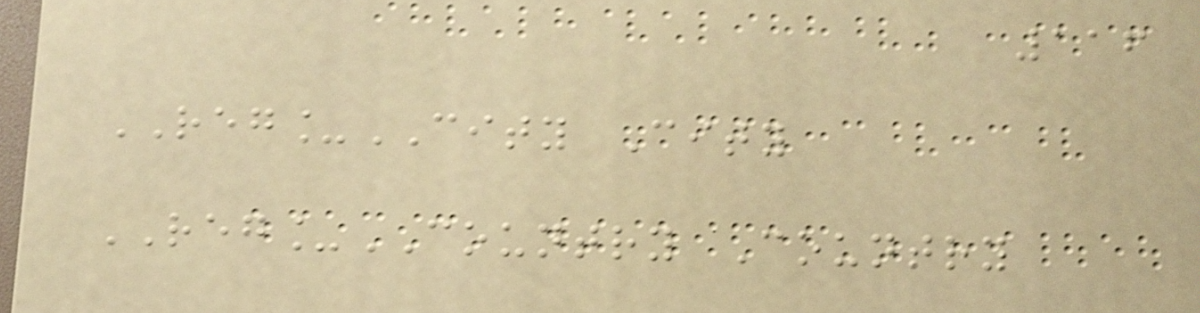116
REG_CITY City
REG_COUNTRY Country
